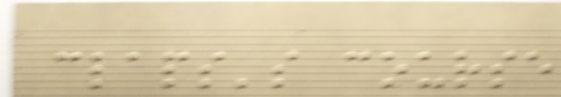claps's course
